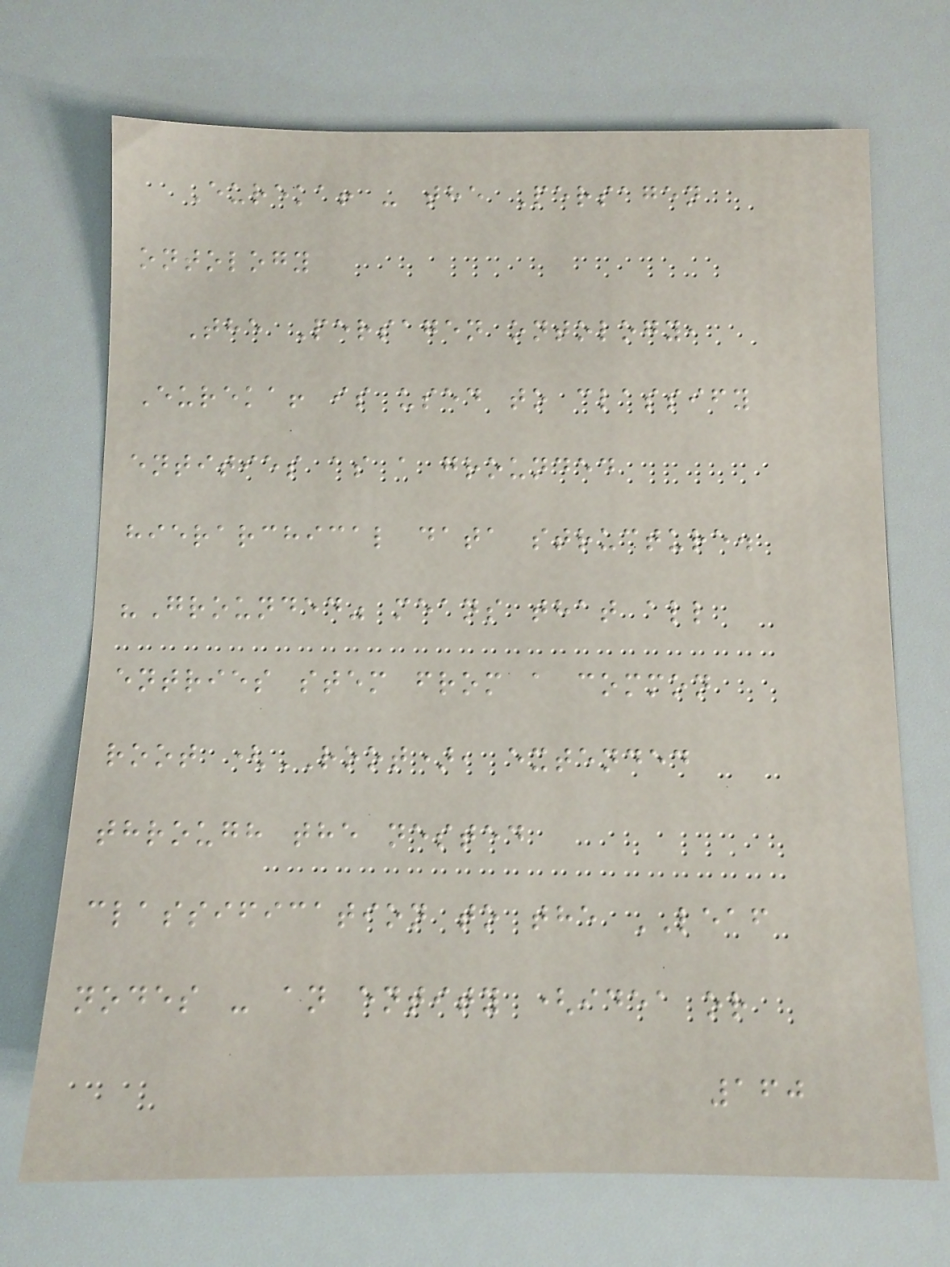Eureka! - the Persagen
ontology
The Persagen ontology,
Eureka! is used to classify
entities as a grounded
hierarchical data structure.
"Grounded" means that all
entries stem from a common
root (ROOT), extended
through the nested
classification to the LEAF
nodes - an entity (idea or
160
